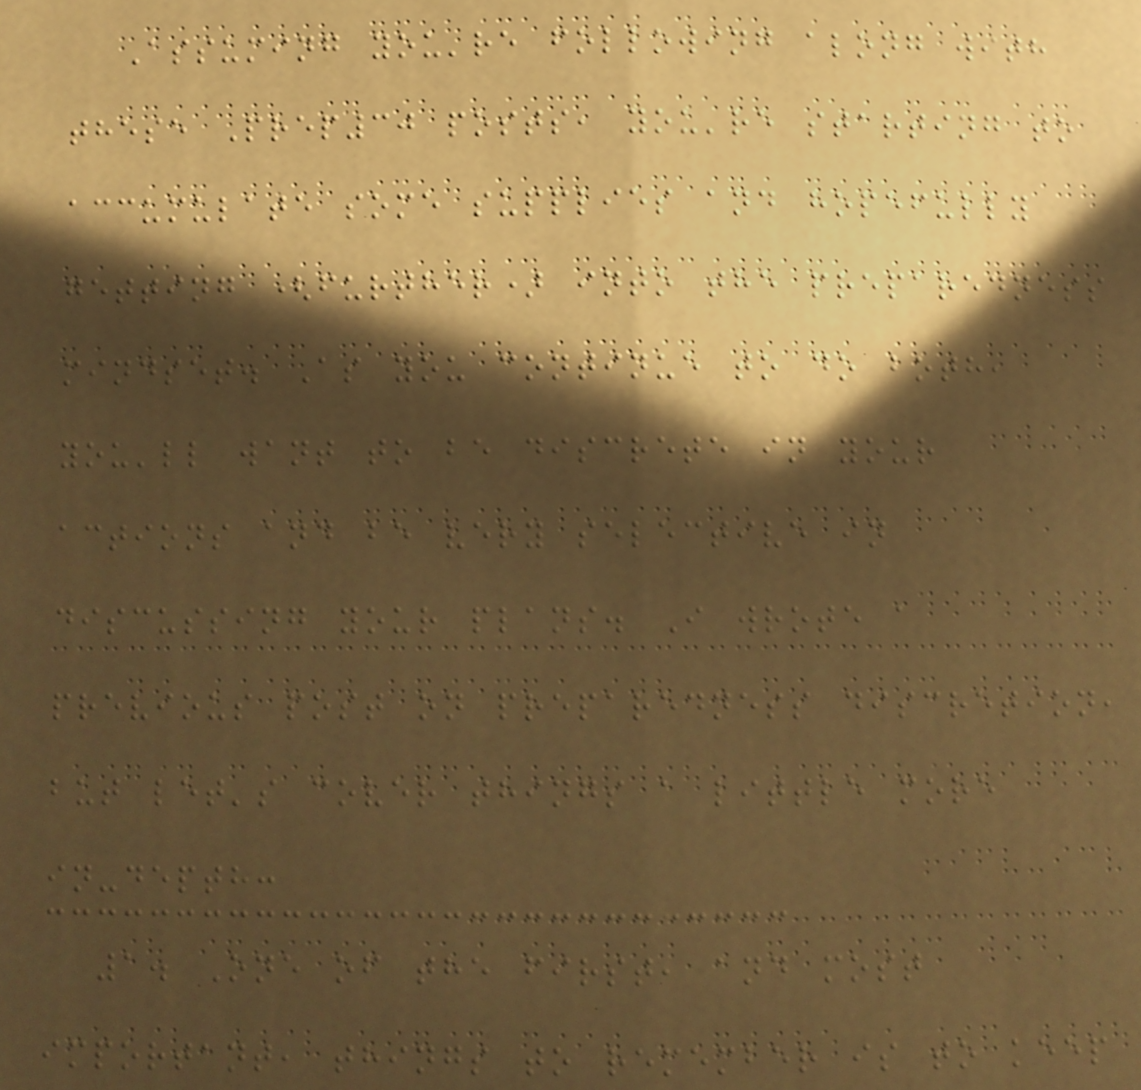Assuming you're following along with
these Prep30 posts, you're starting to
accumulate some supplies and hopefully
getting (further) into the preparedness
mindset. As you continue to do both,
you'll want to be discrete in your
actions and be very selective in
discussing your plans. I wrote a
previous post on preparedness discretion,
but let's cover things a little more
in-depth:
1. One of the first, and most
important, things to remember is to keep
